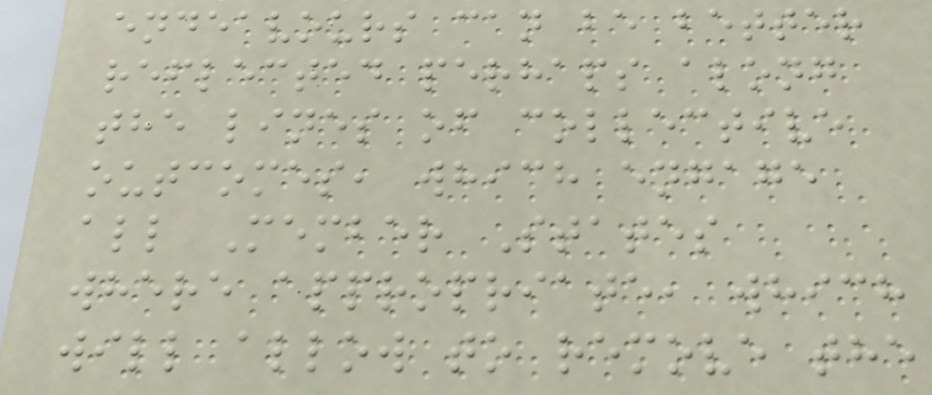endeavours can be better
reflected perhaps along
the lines of collective
outcomes, which engage
all Member States
where appropriate, which
will allow to remove the
